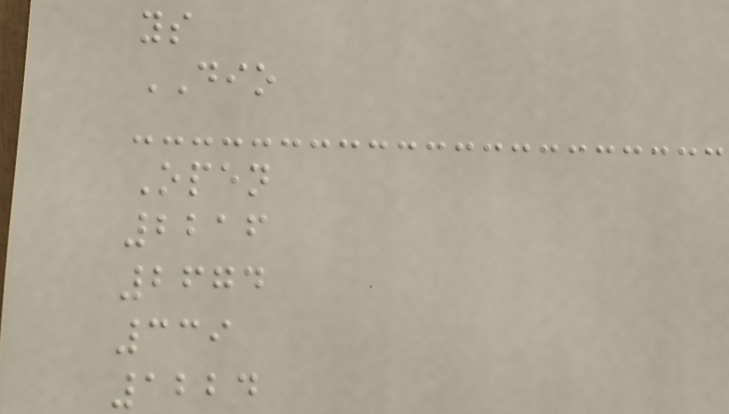ys
DIO
Open
2216
2674
339
1224
